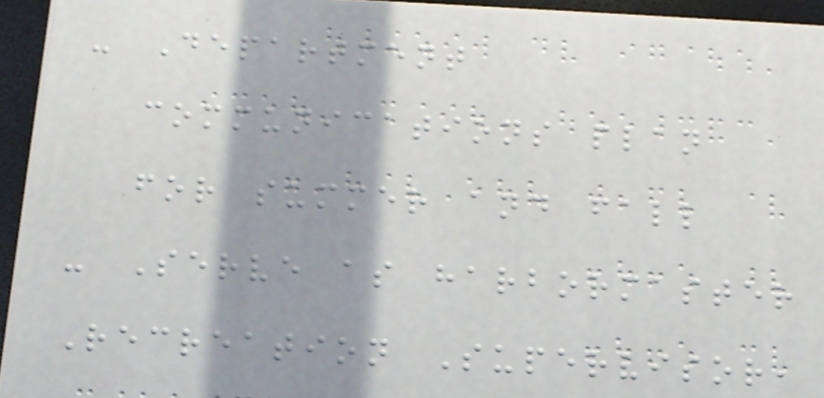- Department
communications plan
for summer and fall
- Serve as harbormaster
Recreation Supervisor,
